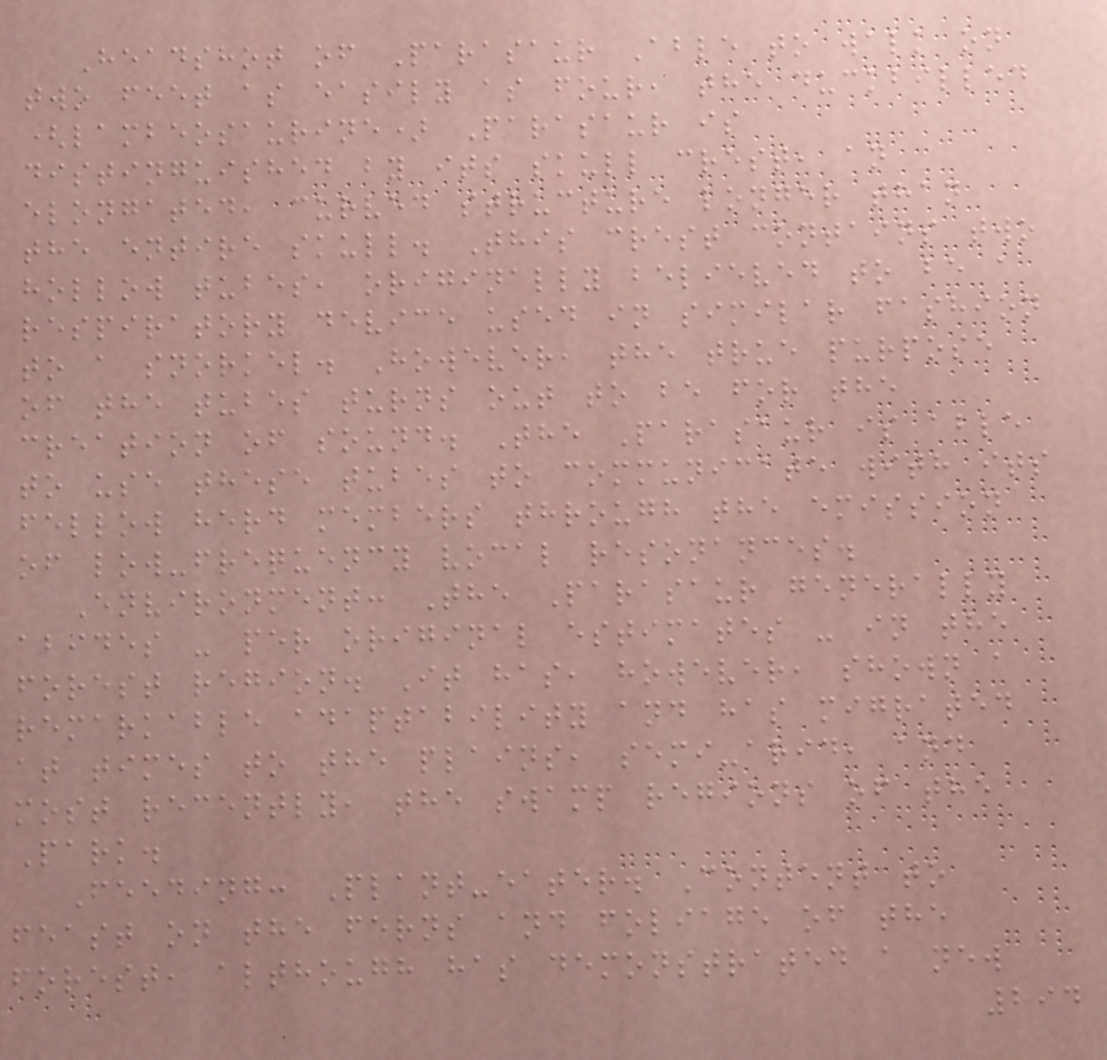Headshot of Parasaur Able to walk on
two feet as easily as four, the duckbilled
(lambeosaurine) Parasaur is
distinguished by its skull crest, an
elongated, curved structure longer than
the entire skull. This crest contains two
hollow tubes, originally believed to be a
respiratory device used in similar fashion
to a snorkel. However, the true purpose
of the tubes turns out to be for the
creation of sound. The Parasaur is able
to use these tubes to communicate with its
fellow herd members through the emission
of low-frequency vocal resonances.
Environment: The Parasaur generally
abides - per original estimates - in the
forest region. It has, however, shown a
remarkable adaptability and has migrated
at times to the plains, semi-arid, and
most recently, the swamp regions of the
Park.
Feeding: Plant-eater. Content to
feast on the ferns and foliage of the
forest, although has demonstrated a new
294
